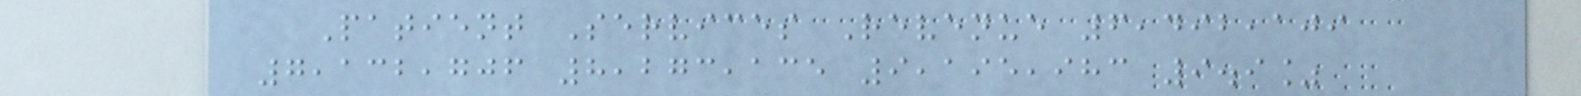Patient Services Revenue 6,492,109
7,132,706 8,273,135 9,195,983 9.9%
